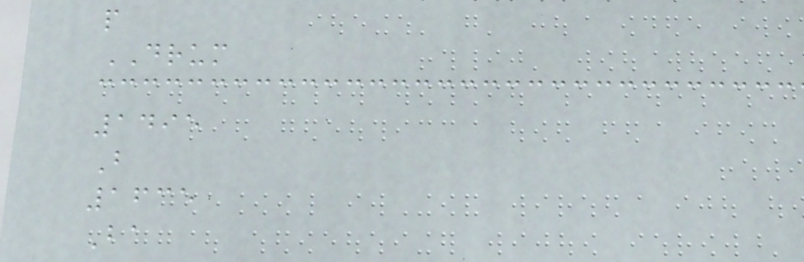p
DRUM
1495
B
1635
Ba
